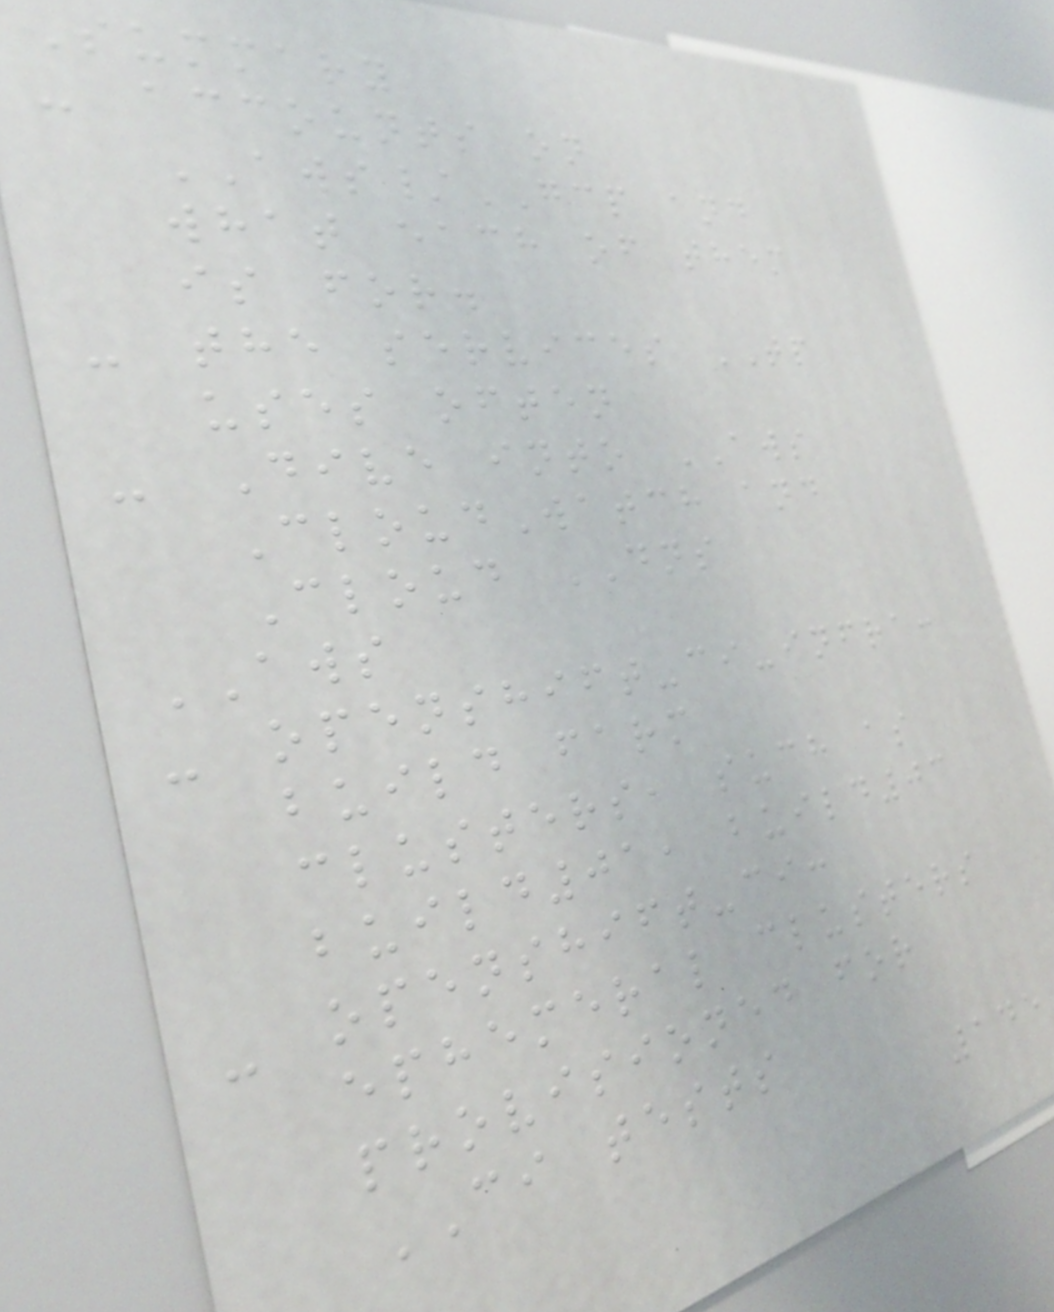Summary
- accounts on
AWS/GCP and
what each of them
is for.
- the services TP
uses often
- Dive into AWS
CloudWatch and
Cloud DNS
AWS
- openshift-ci-infra:
build farm
clusters, such as
build01, build03
- openshift-ci:
ephemeral clusters
provisioned for
CI tests
145
